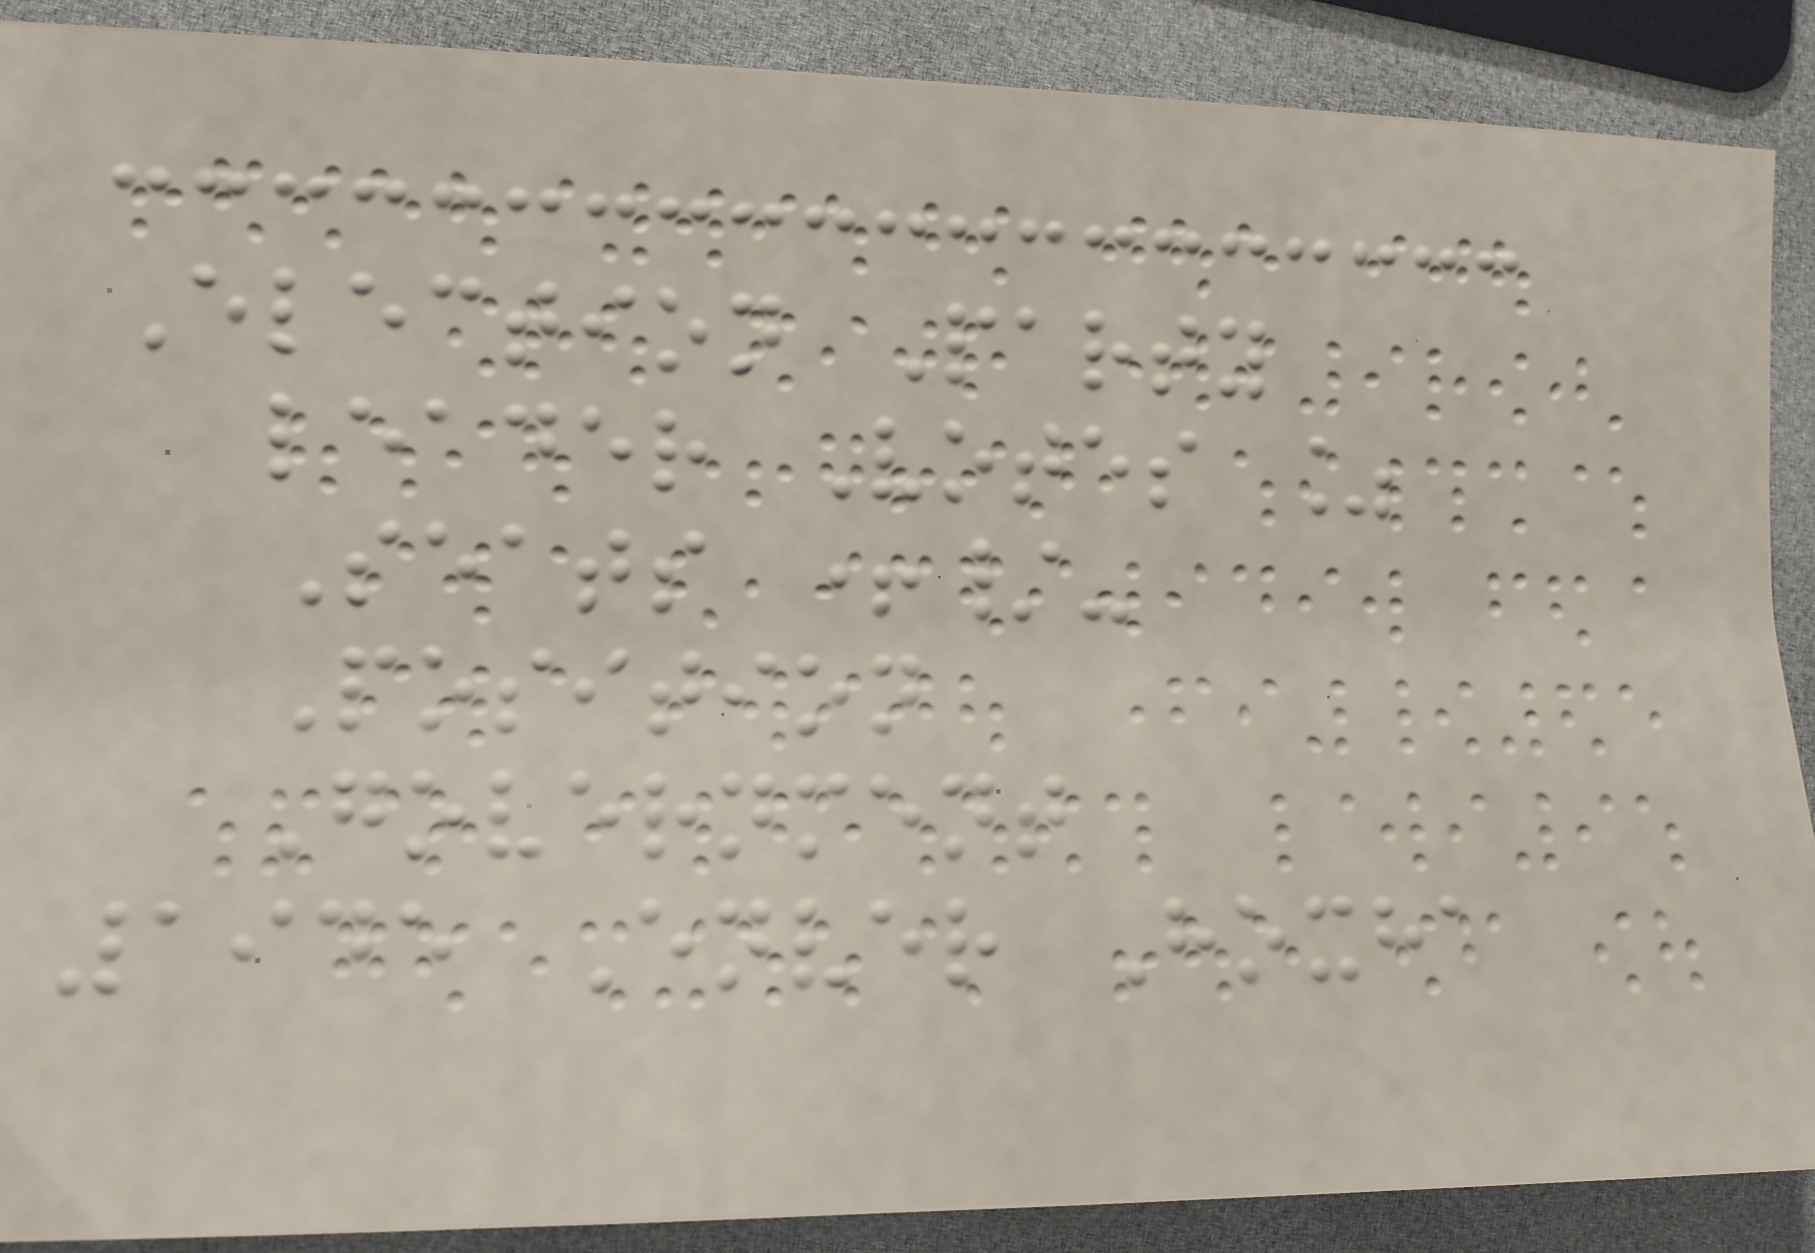Election Party
leader Votes %
Seats +/-
Position
Government
1945 Enver Hoxha
